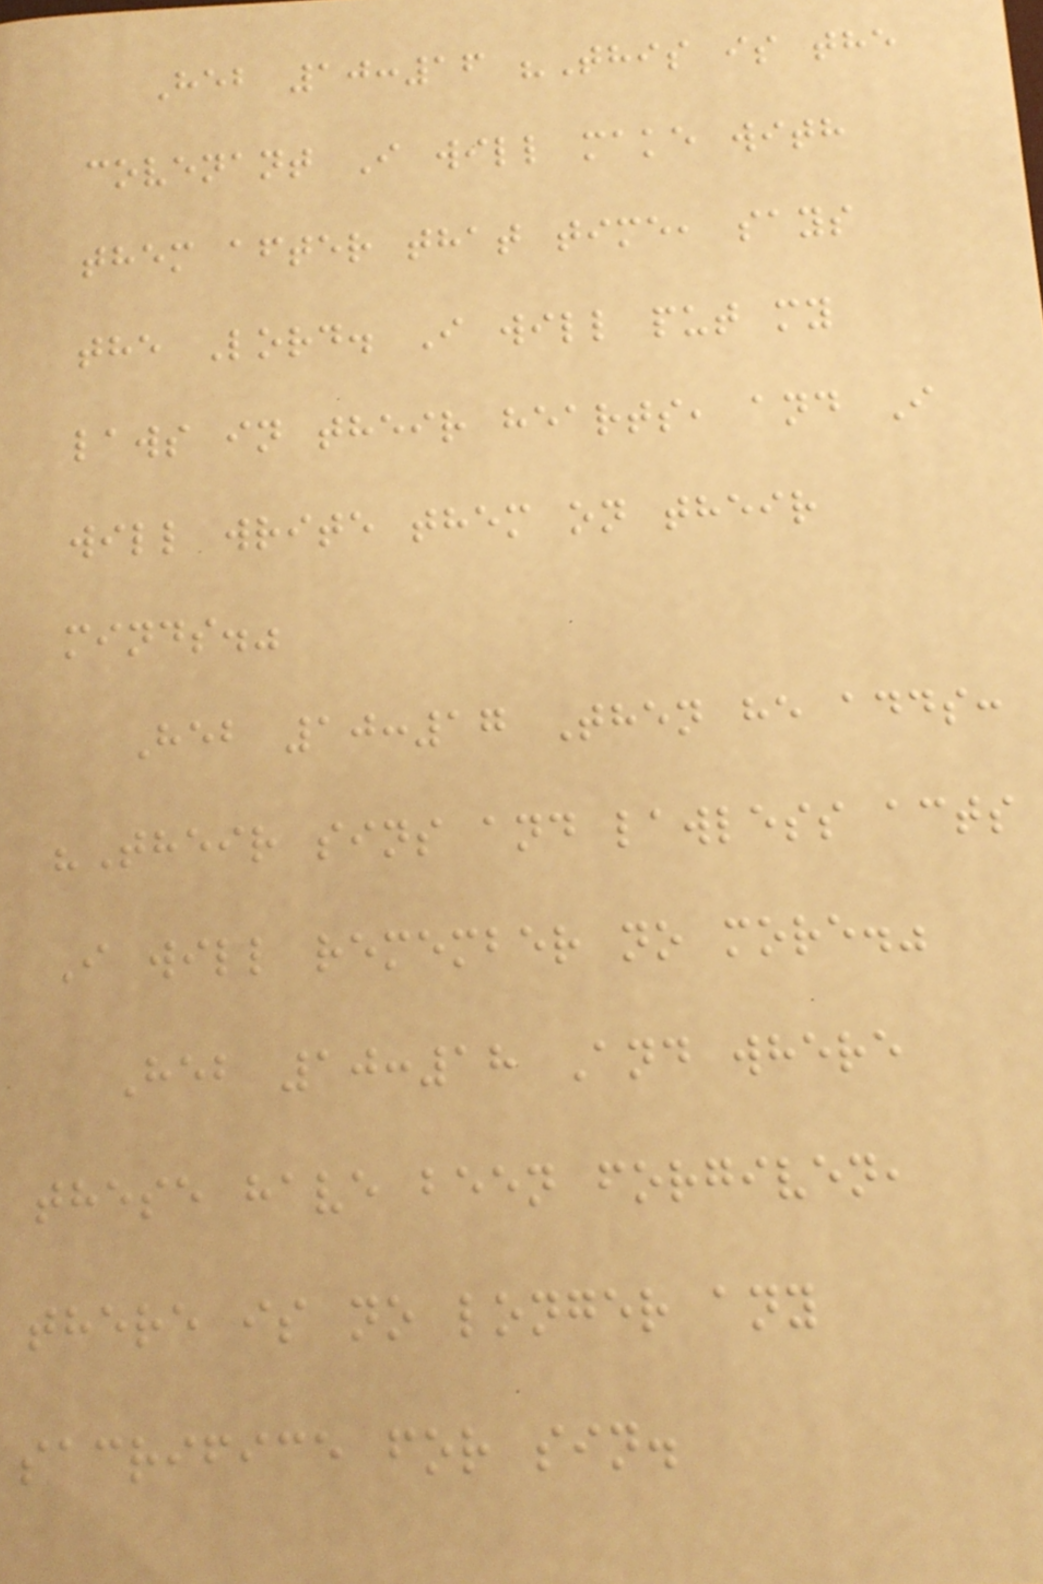Heb 10:16 "This is the
covenant I will make with
them after that time, says
the Lord. I will put my
laws in their hearts, and I
will write them on their
minds."
Heb 10:17 Then he adds:
"Their sins and lawless acts
I will remember no more."
Heb 10:18 And where
these have been forgiven,
there is no longer any
sacrifice for sin.
